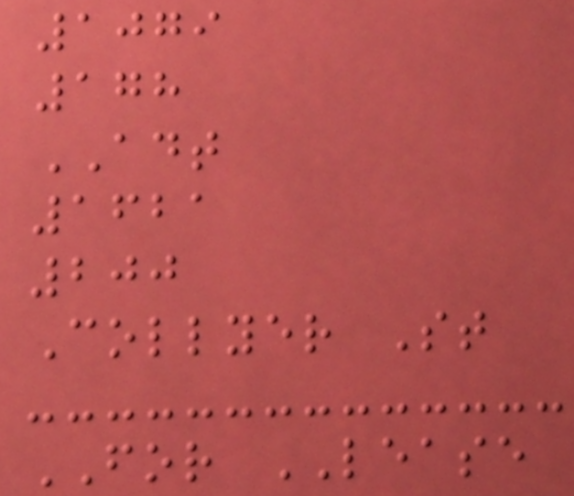1079
178
ADT
1621
200
Collyer St
FOR LEASE
